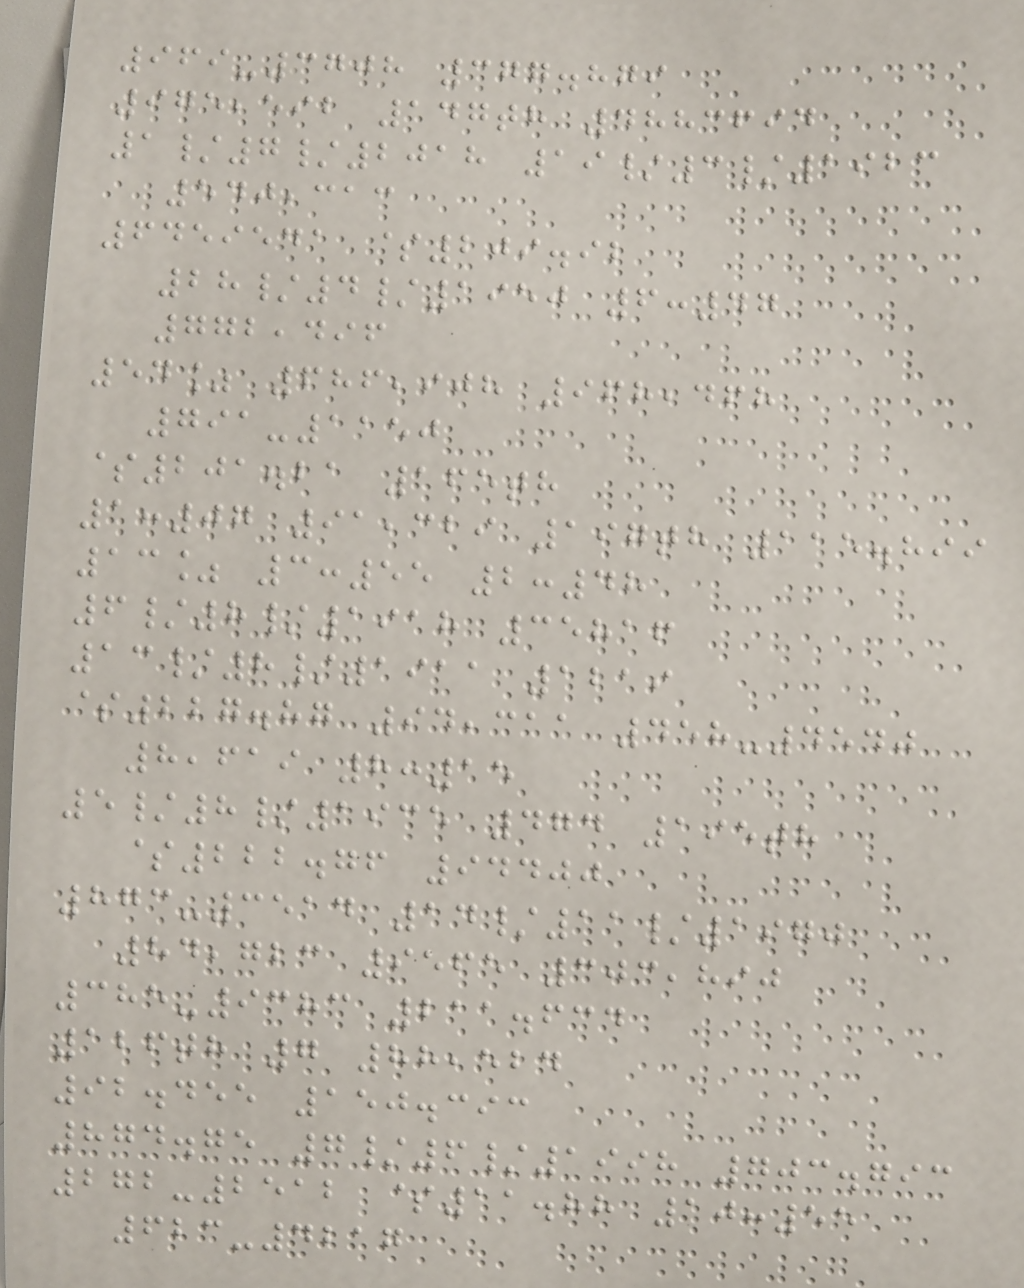969-3708 377.879
975,592 147th 4883694
1/7/2018 19/3/1923
540,313
6459541 $209.92
28/4/1950 6:47
772,496
54% 686,908 968,468
791-1150
$201.21 165th
1:07 91,329 197th 115.899
13% 3:55 2:48
6/8/1918 35816
13/8/1911 1219
$227.87 94,311 458-4540
8,619 8:15
5/8/1935 474 195th
$222.76 94400
873-3514 14/11/1970
84,723 9565 303,890
385-9383 211.634
126th 7 88,524
92.455 150.393
874.75 7/6/1998 703.793
272-2512 $11.88 10:55
623-4217
